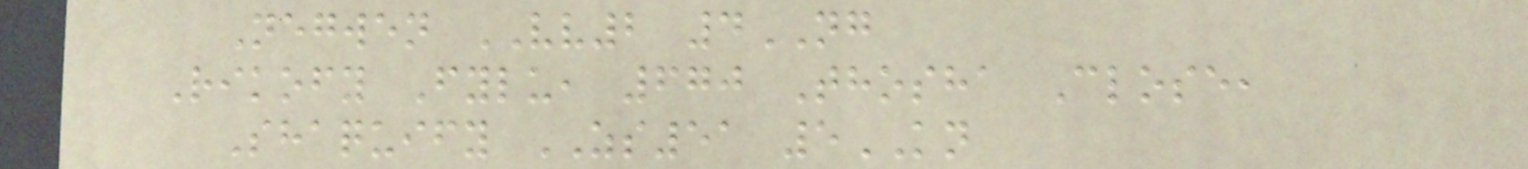Negwen VV2 4NG
Rikofy Fylu, 670 Thosha Close,
Shaquify ZS51 5KN
